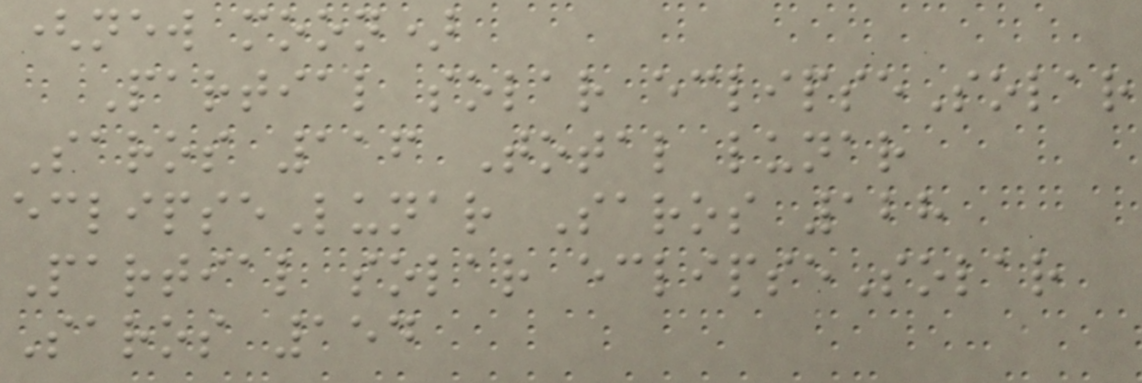(new moon)
Partial solar eclipseSolar
Saros 116 Total lunar
eclipseLunar Saros 128
Partial solar eclipseSolar
Saros 154
